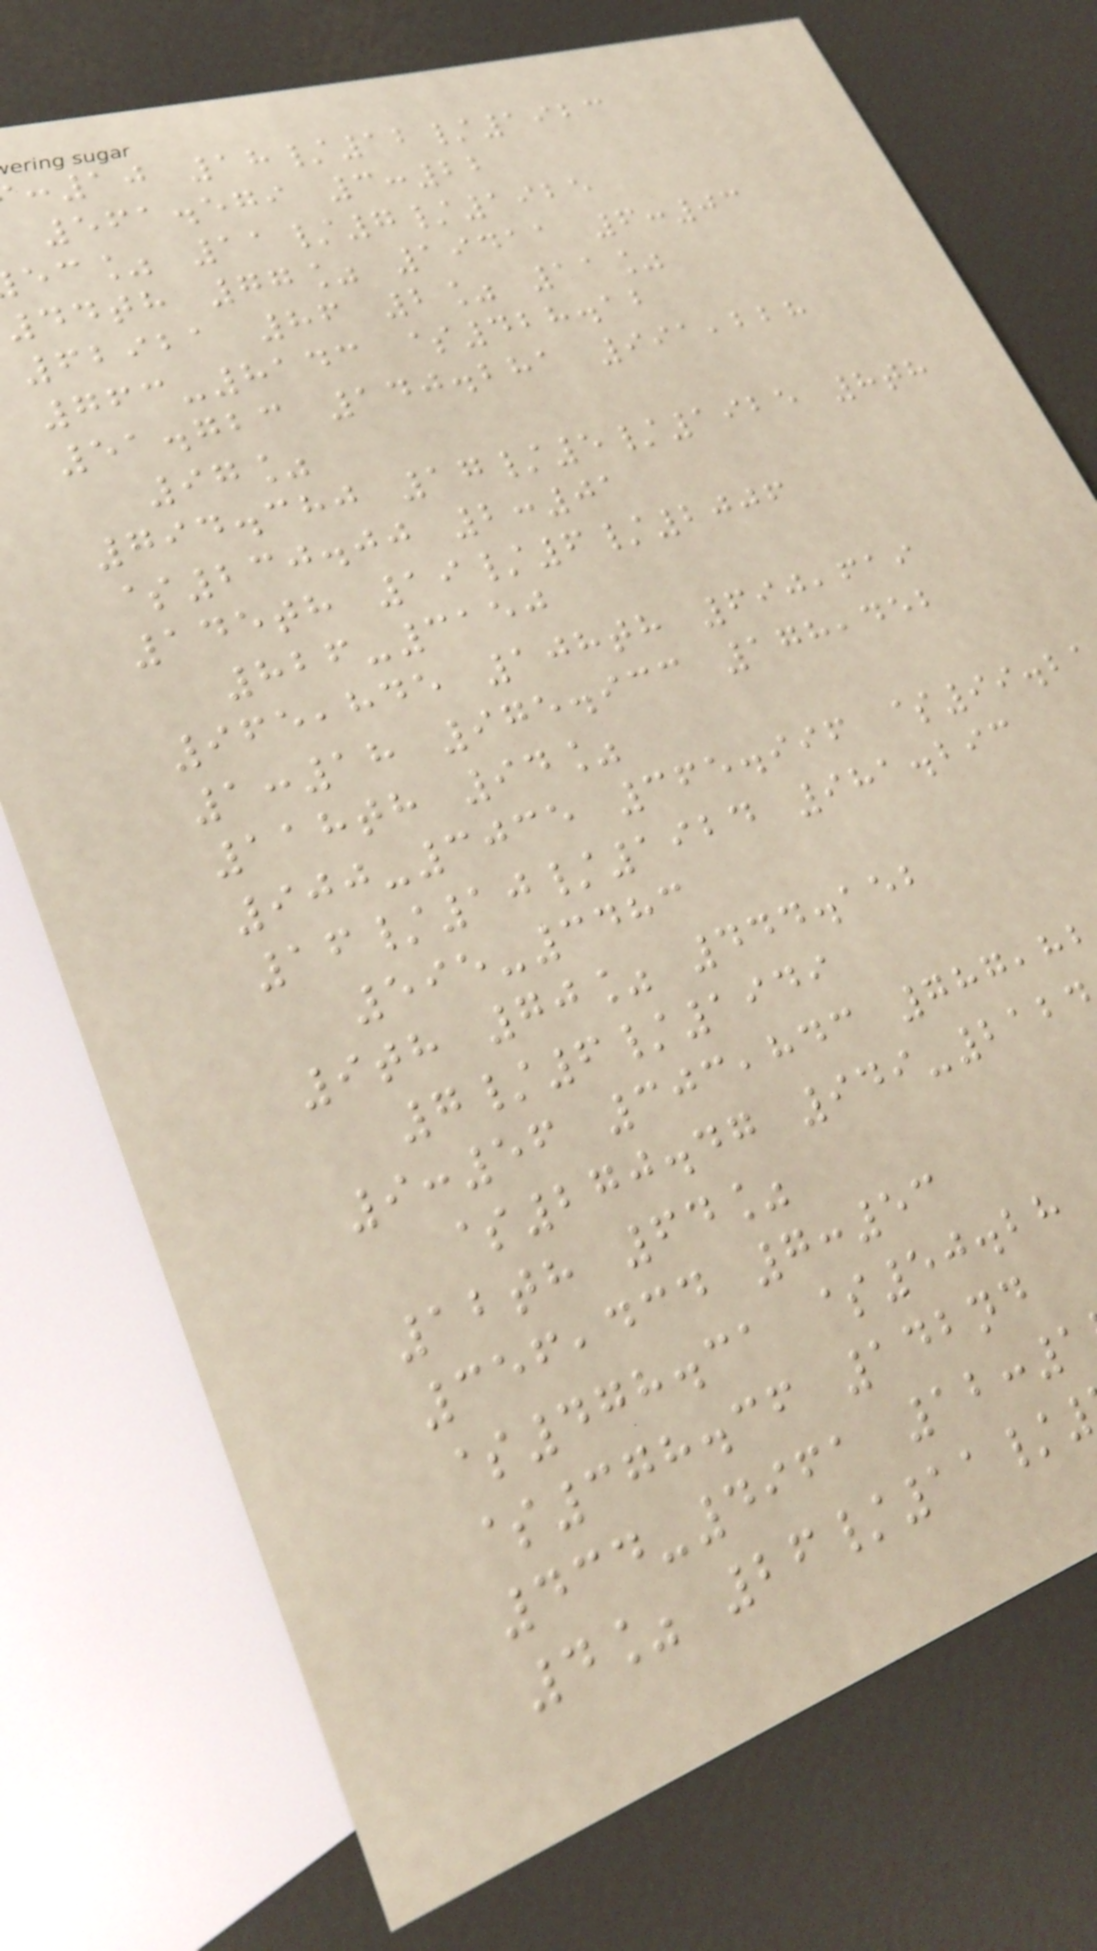:10 18/12/1923
561.579 3:22
ec% 11/7/1925
44th 77% 19411 6:03
62921 86 2% 11%
763-8143 $428.12
51.723 140.281 991,228
97%
794.380 17/5/1925 8th
$230.00 2:01
145th 19/6/2006
826-3150
965,845 108th 690,619
1:18 975.933 178,452
118th 94%
900-3035 365.996 $99.2
16/10/1924 981.293
595-3483
9th 70% 444.152
7/6/1949
9:56 303,843 787,8
$270.47 949-212
12th 64%
356,434 7:53
$478.31 $50.28
$378.36 142nd
434-4961 12:1
4% 26/11/
